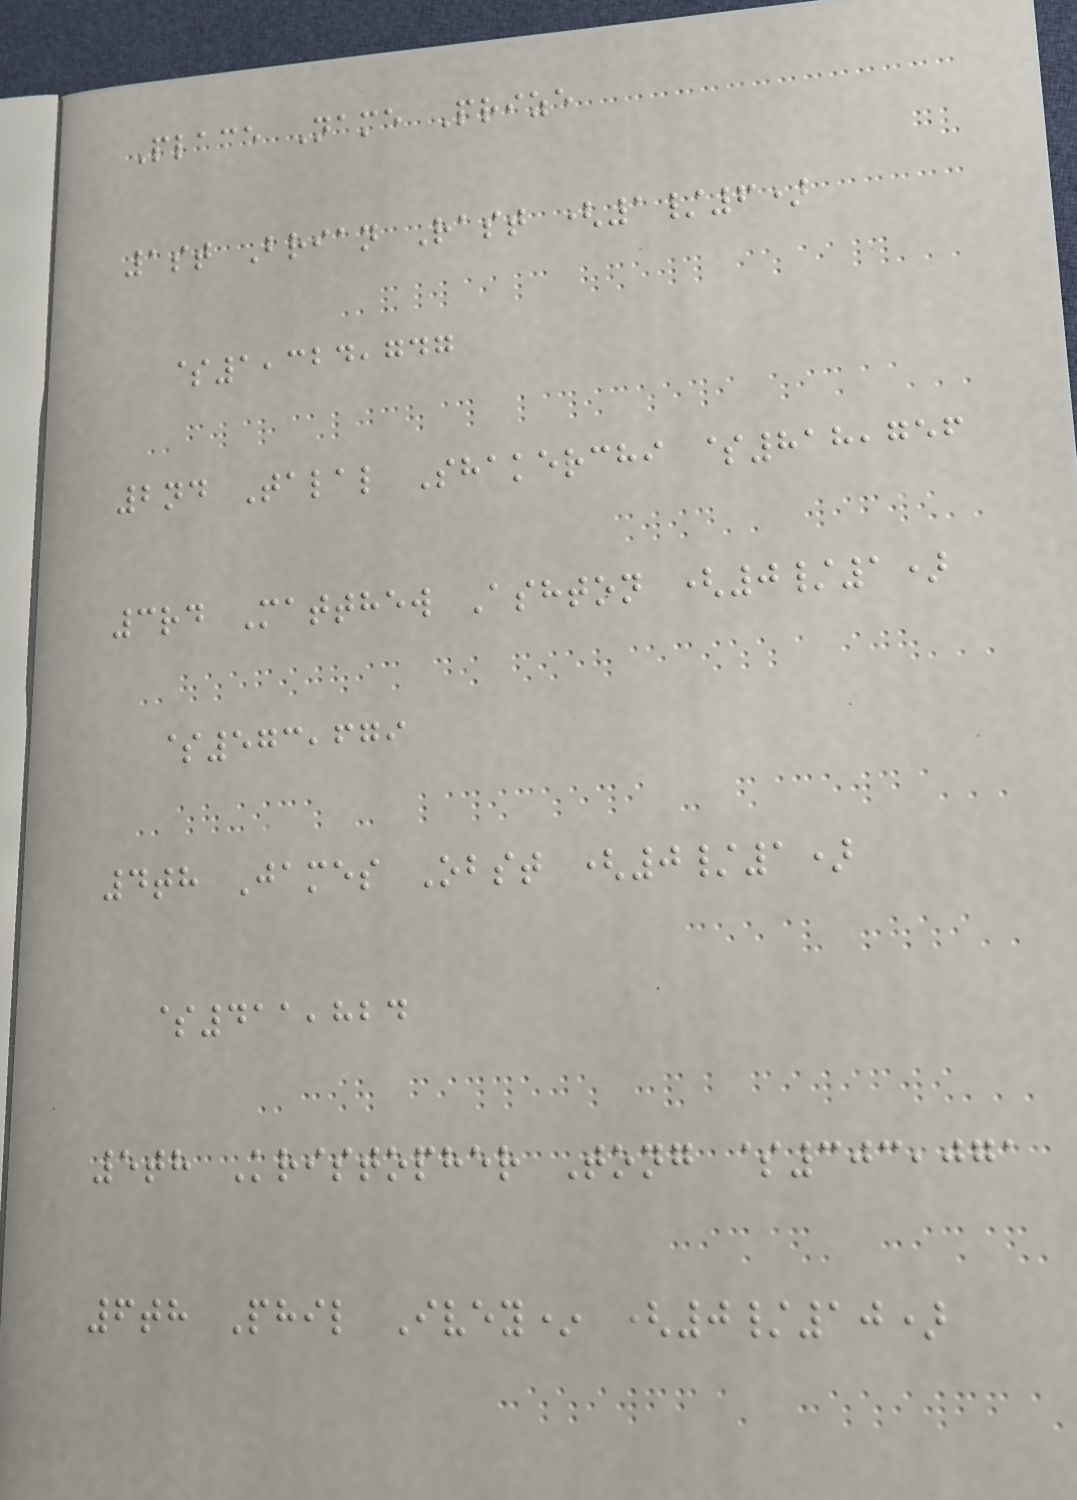Place Name Prize
1st Brian Rast (1/6)
$1,324,747
2nd Talal Shakerchi $818,756
3rd Matthew Ashton (0/1)
$573,679
4th James Obst (0/1)
$411,824
5th Kristopher Tong $303,071
6th Phil Ivey* (0/10)
